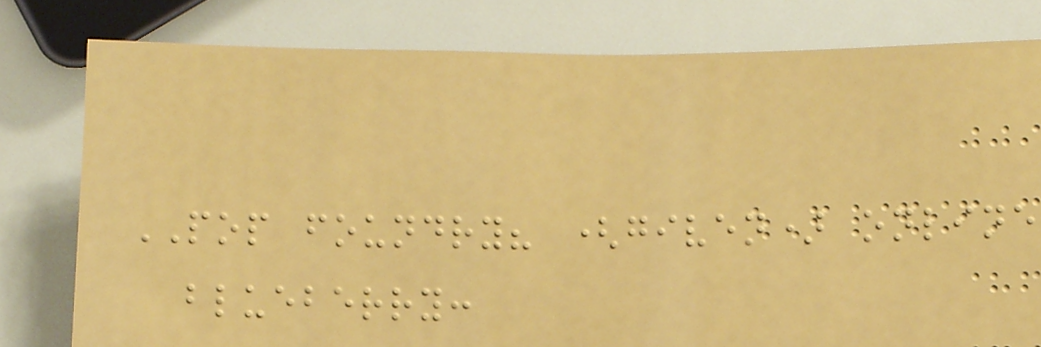POP foundry? (given) online
blueberry:
